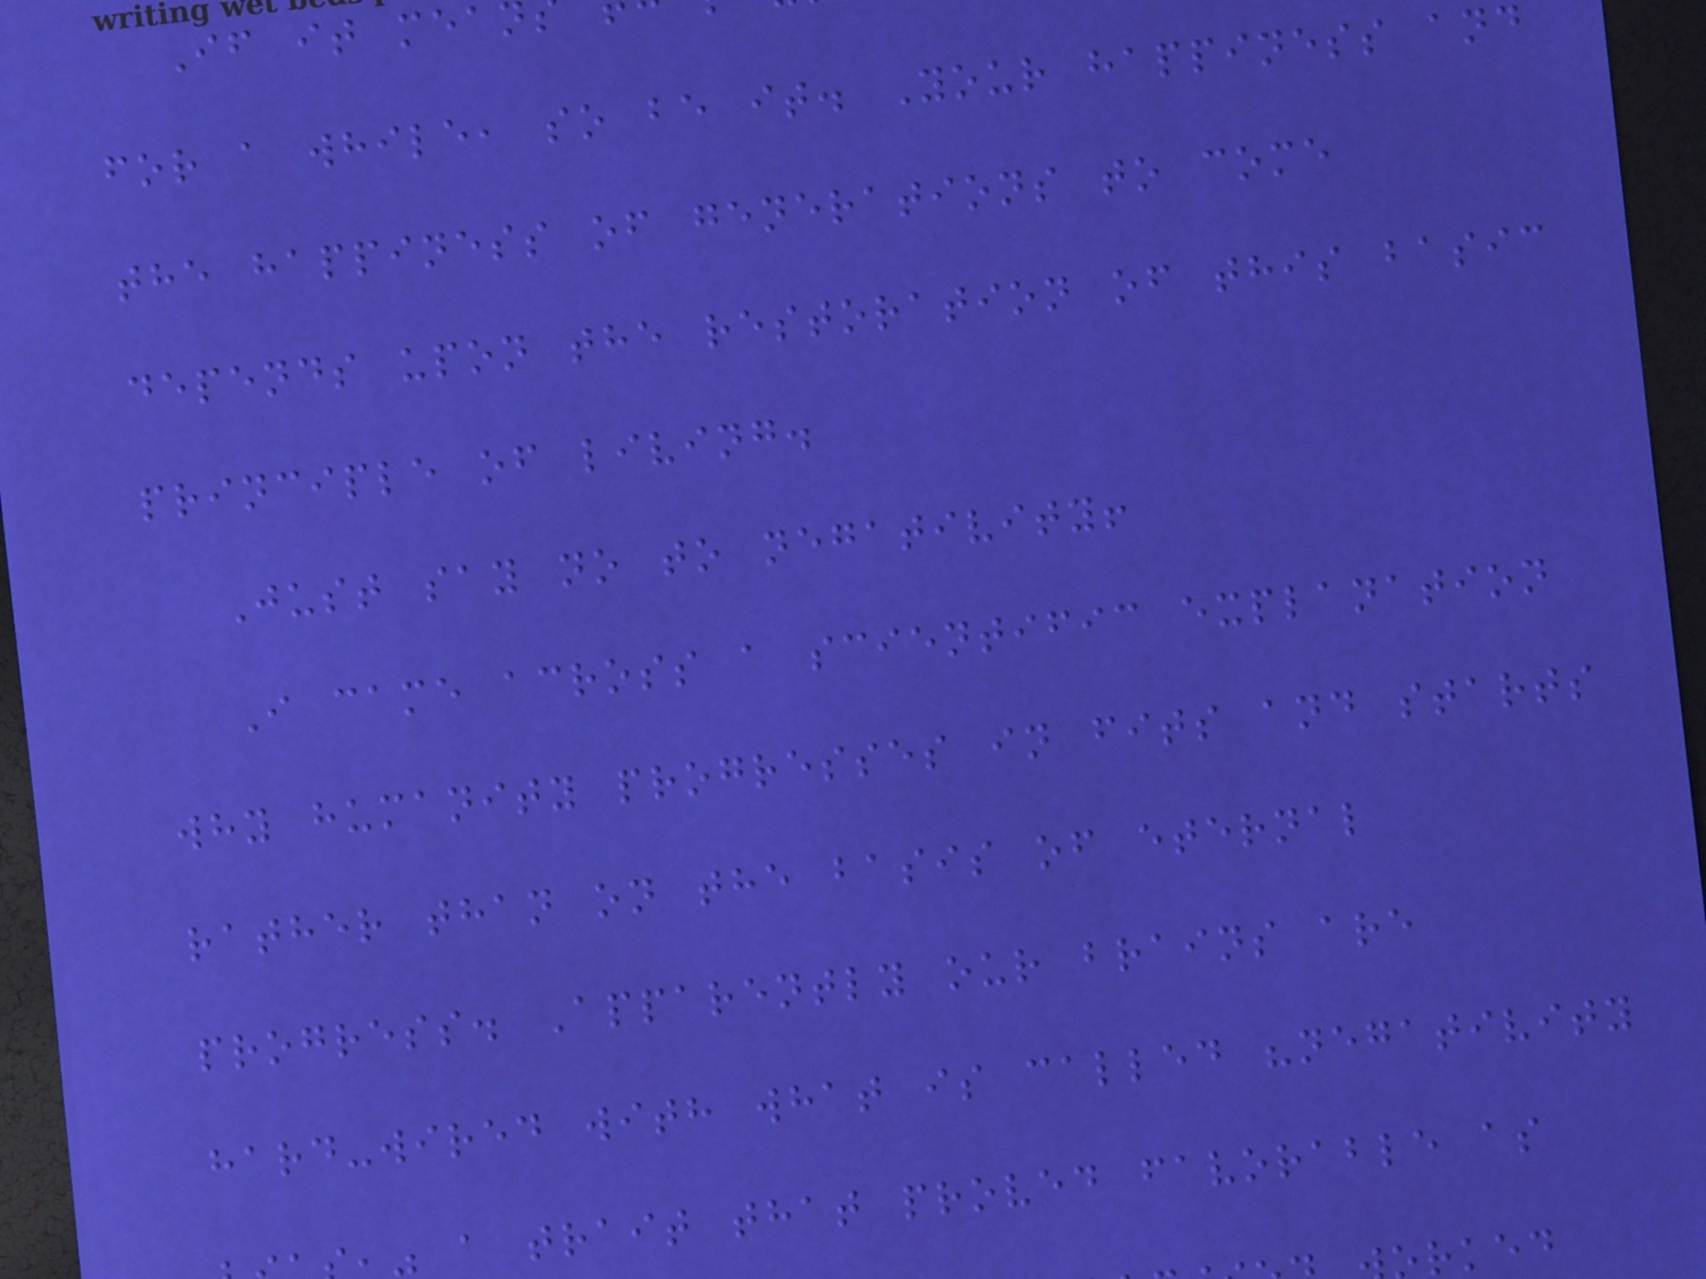If it mea
for a while, so be it. Your happiness and
the happiness of generations to come
depends upon the restoration of this basic
principle of living.
Just say no to negativity!
I came across a scientific explanation
why humanity progresses in fits and starts
rather than on the basis of eternal
progress. Apparently our brains are
hard-wired with what is called "negativity
a trait that proved favorable as
